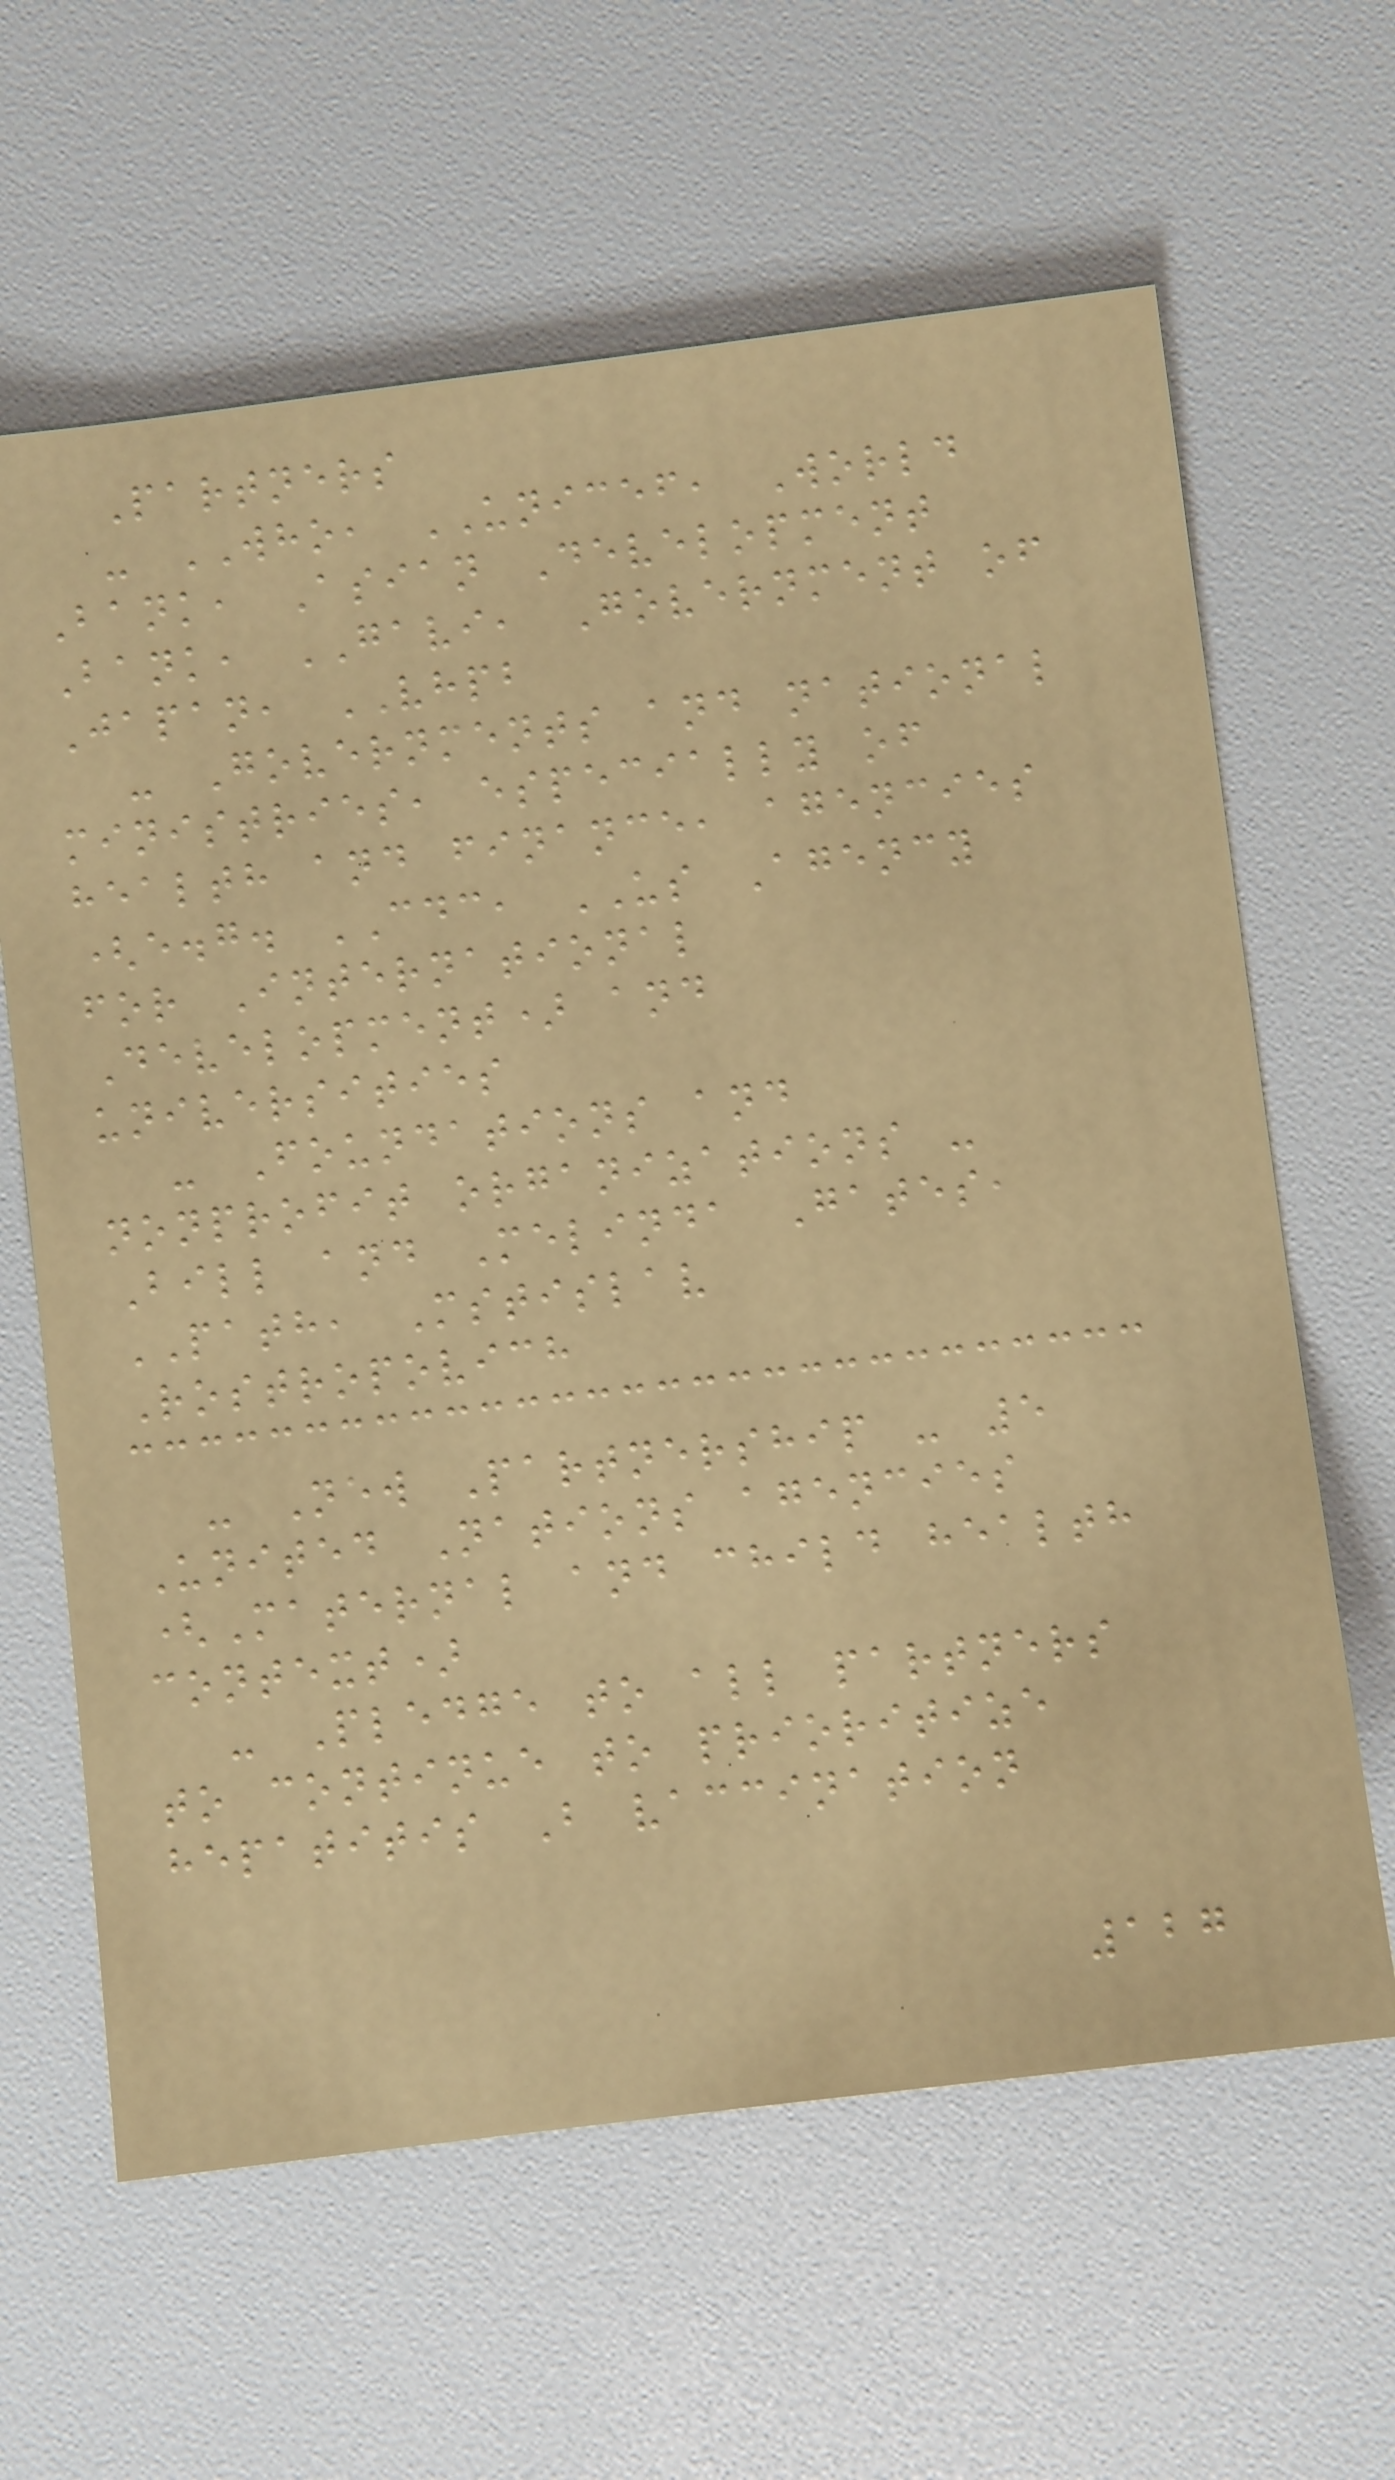Partners
- WHO, UNICEF, World
Bank, Asian Development
Bank, GAVI, Government of
Japan, VHPB
- Governments and national
ministries, especially of
health and finance, agencies
(e.g. CDC, US Agency
for International
Development) and
universities
- Foundations and
nonprofit organizations -
Bill and Melinda Gates,
PATH, Mstislav
Rostropovich
- New Partnership - 5
United Nations agencies
(Maternal and child health
context)
- Pledge to all partners
to continue to prioritize
hepatitis B vaccination
127
